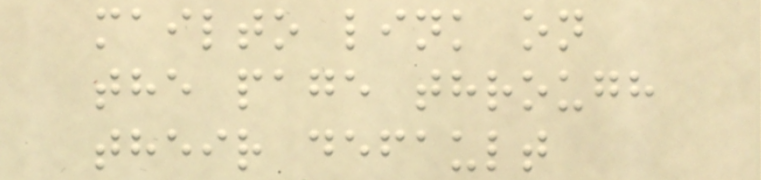mailto link on
the page through
their default
